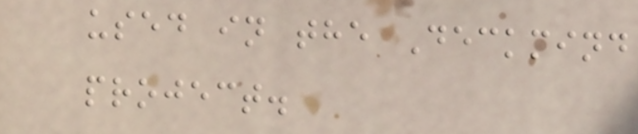used in the Deckmind
project.
